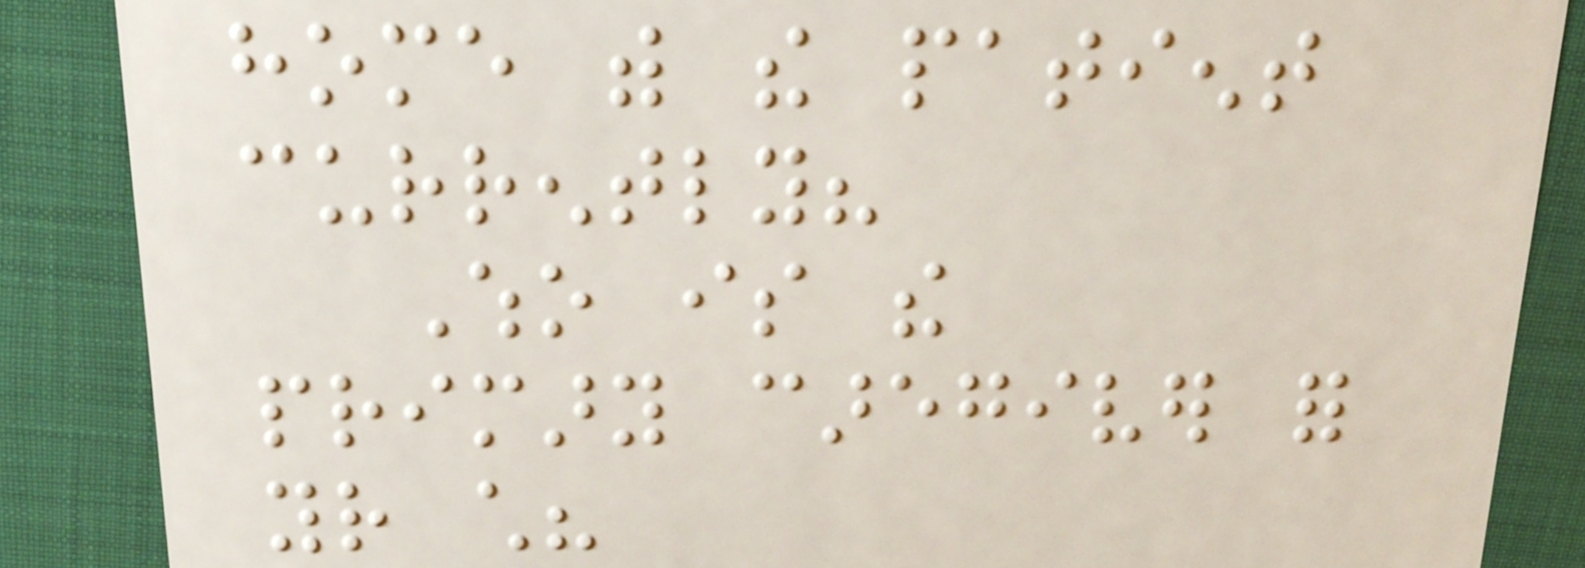home with the patient
currently?
Who is the
primary caregiver for
your child?
